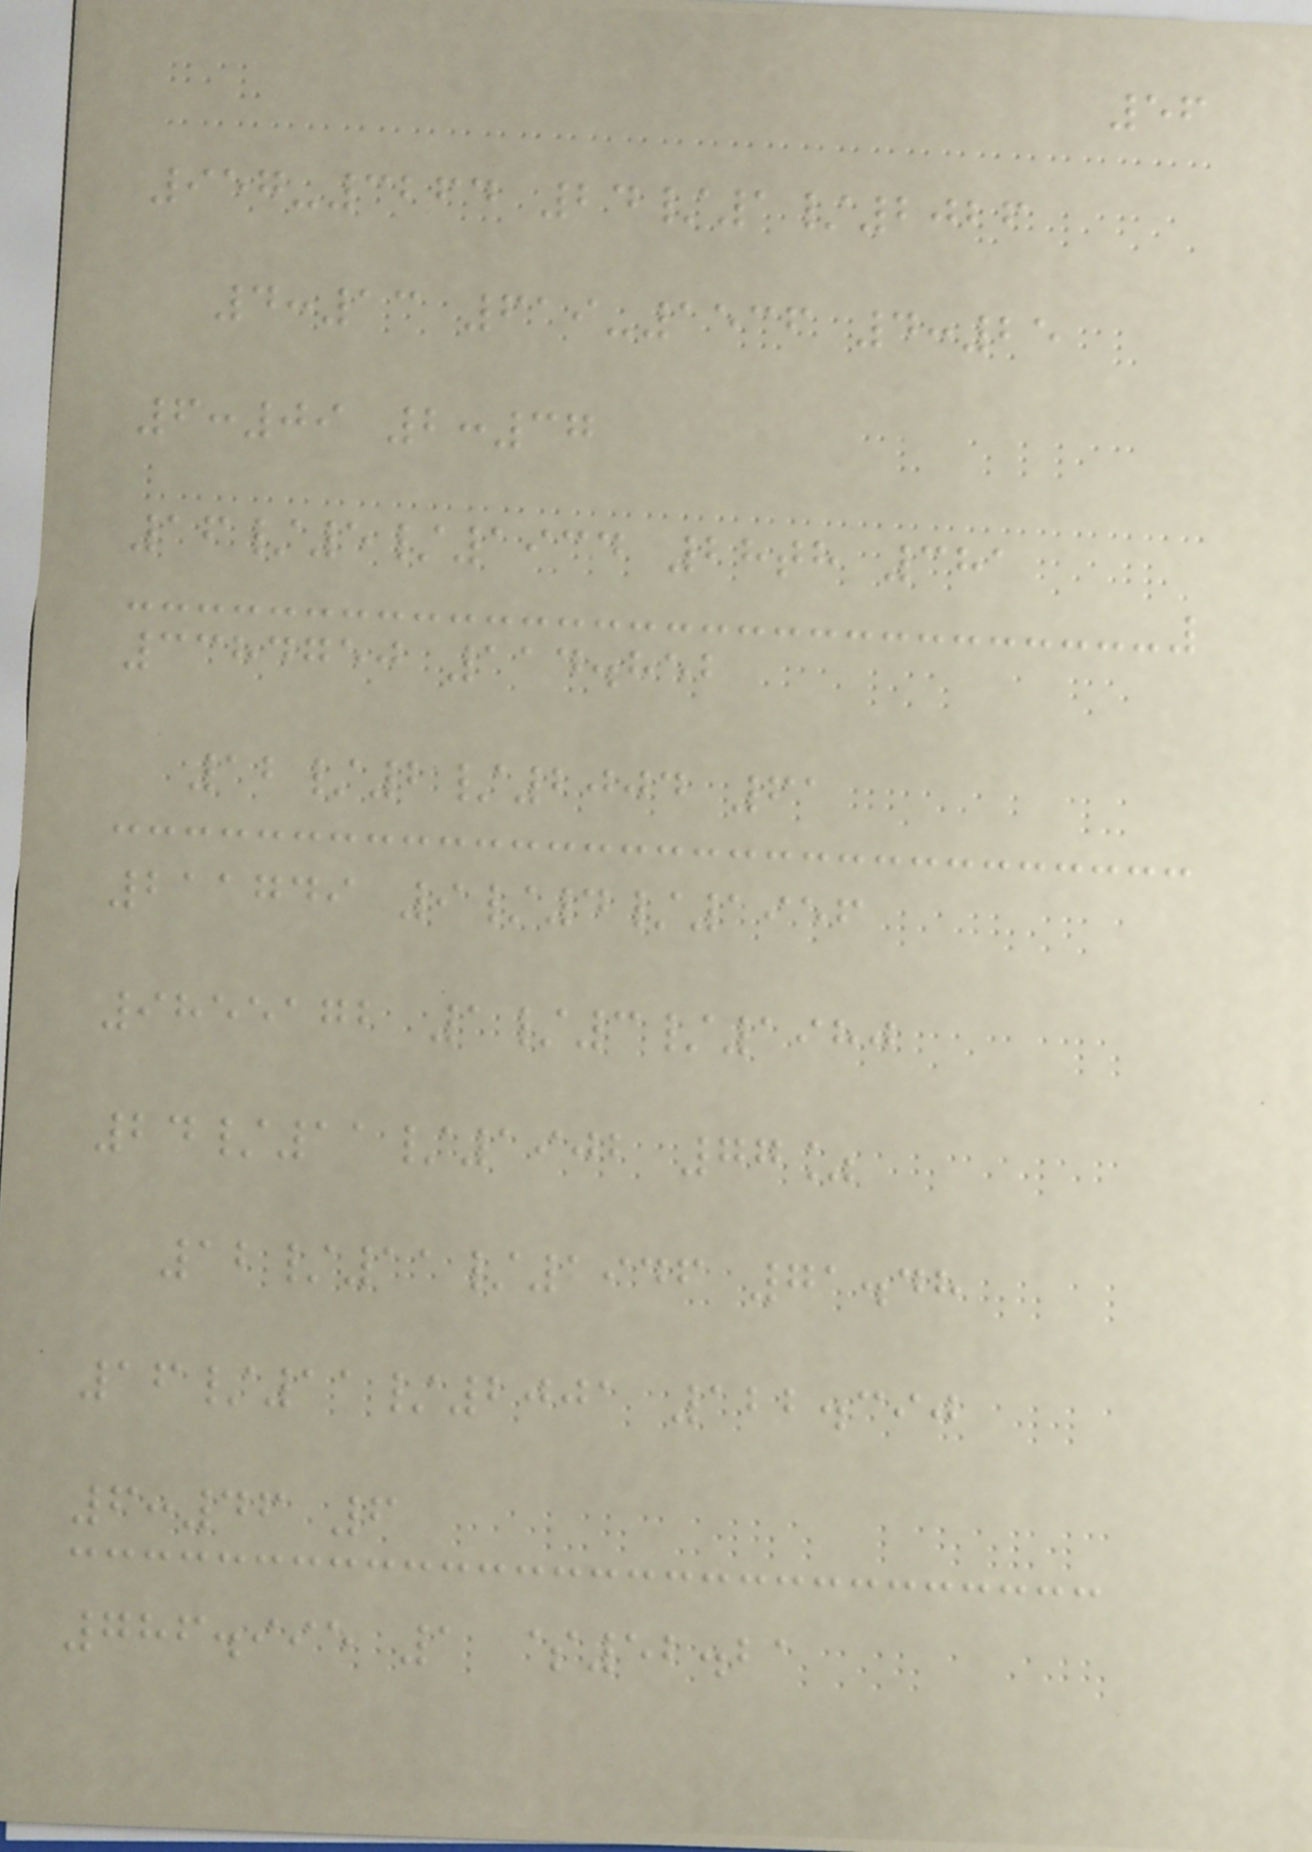56
957-3264 24/1/2026
4:13 619-1536 4:25
6:09 2:37
16/5/1934 28th 381
3384750 114.852
12/2/2004 61
211749 9/4/1956
9855172 1/3/1980
24/11/1902 77%
12/11/1946 71.48
16/11/2001 122.390
6:46 6
786.995 1 $52.21
